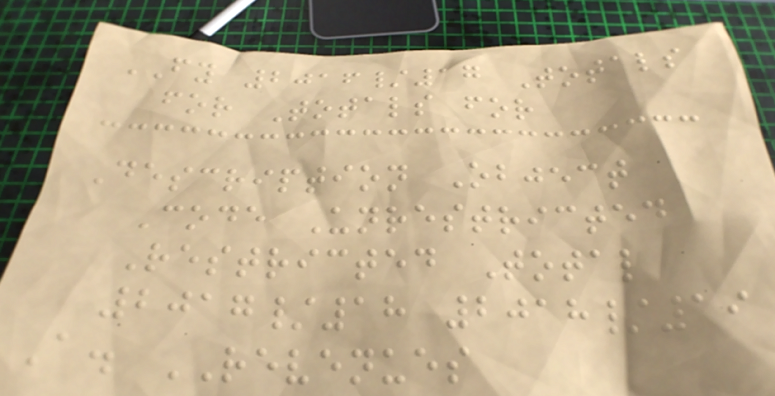FY 2016/17 Totals
for Totals for
Description Object
Code Unrestricted
Restricted Total
2017/18 2018/19
A. REVENUES
